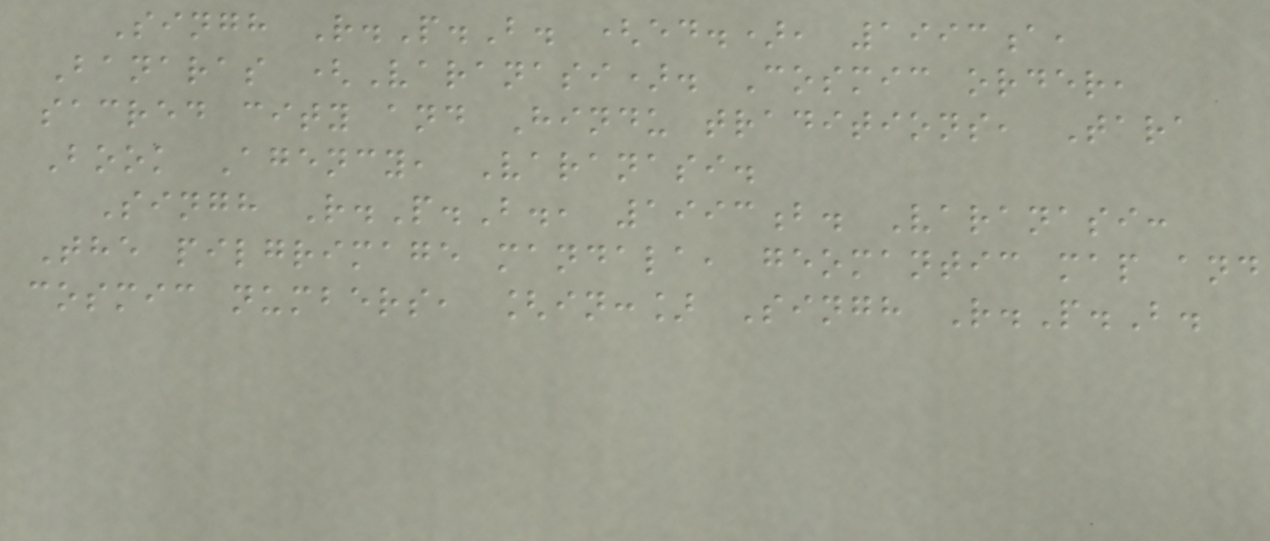Singh R.P.B. (ed.), 1993a,
Banaras (Varanasi). Cosmic order,
sacred city and Hindu traditions, Tara
Book Agency, Varanasi.
Singh R.P.B., 1993b. Varanasi:
The pilgrimage mandala, geomantic map and
cosmic numbers, [in:] Singh R.P.B.
